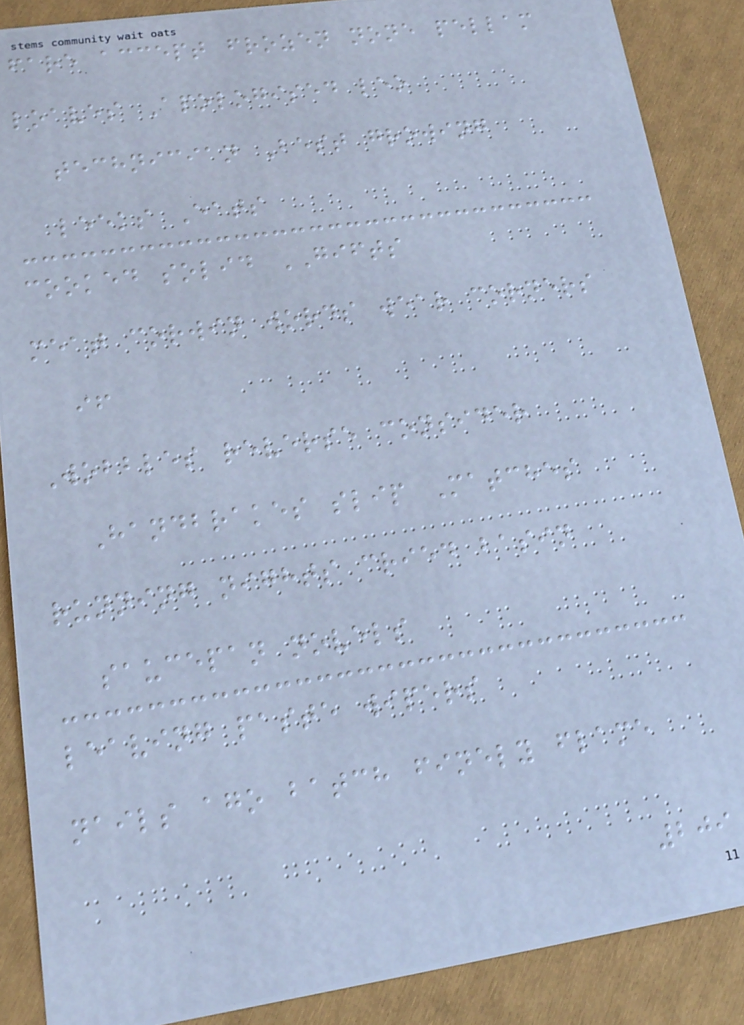fare accept frozen none pellam
loaves Apologised leo
technician Best growing
leeks Eats
cooked solid GIFTS
meat corwin words wear corners
if
Wobbles reverse consider
Handbrakes slip Matches
running nights cried basin
saucepan novels
leaving paste wipers
nails ago batch finely flame
209
